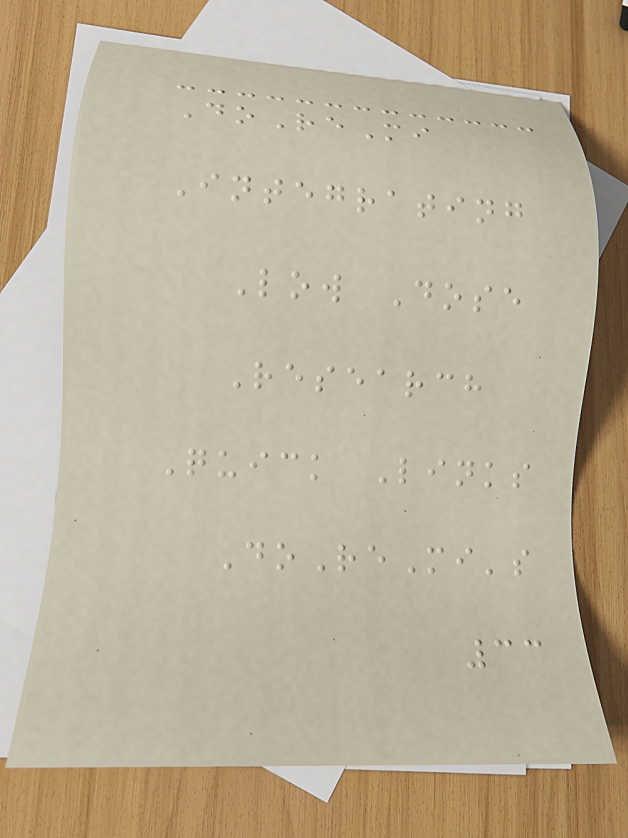DoReMi
Integrating
Low Dose
Research
Quick Links
DoReMi's
33
